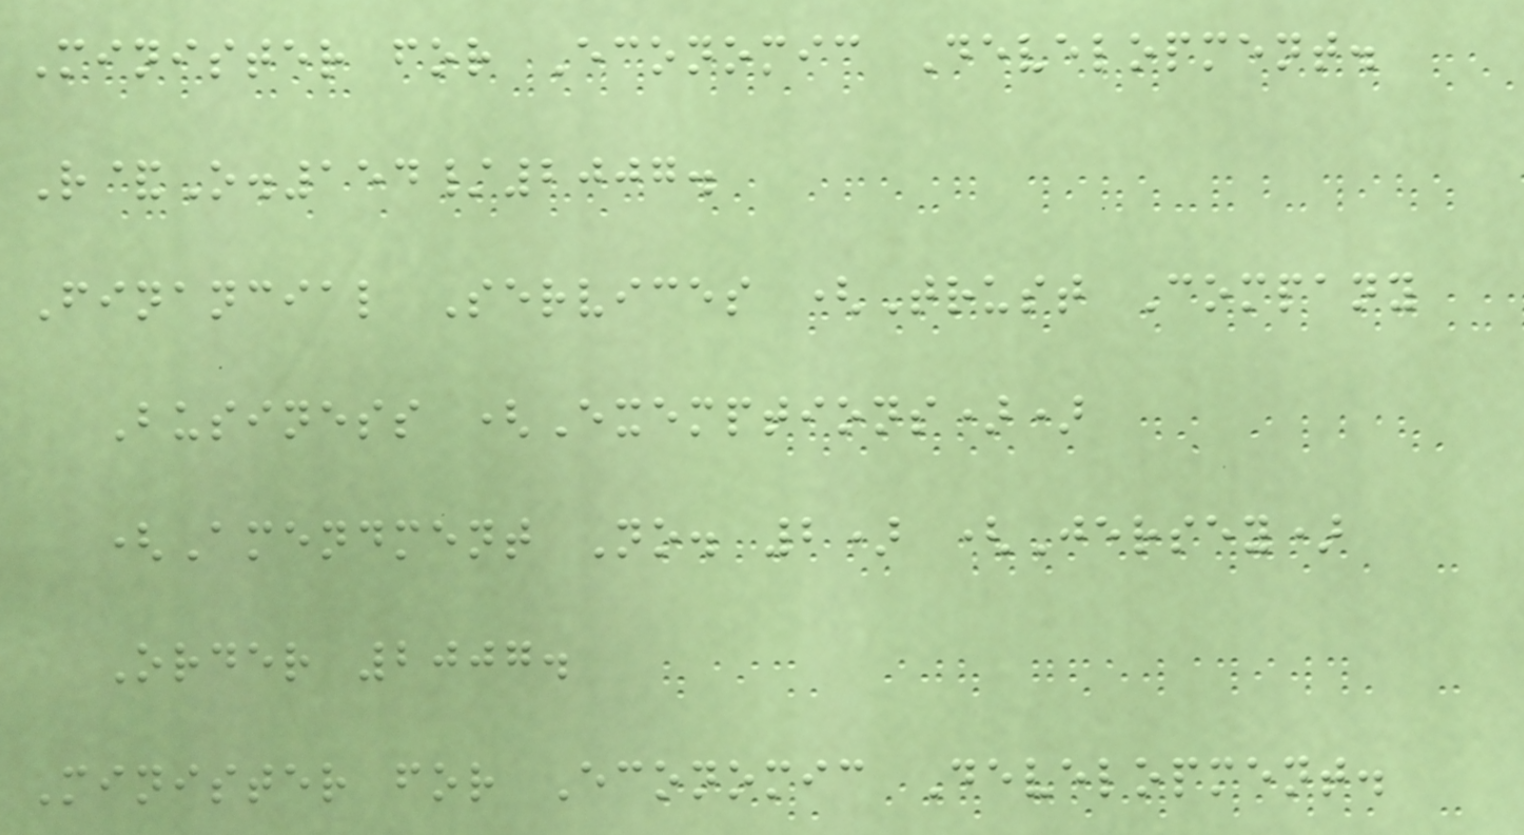Minister for Economic Development.
R&O.154/2007.
Financial Services (Trust Company
Business (Exemptions))
(Amendment No. 2) (Jersey)
Order 2007.
Minister for Economic Development.
